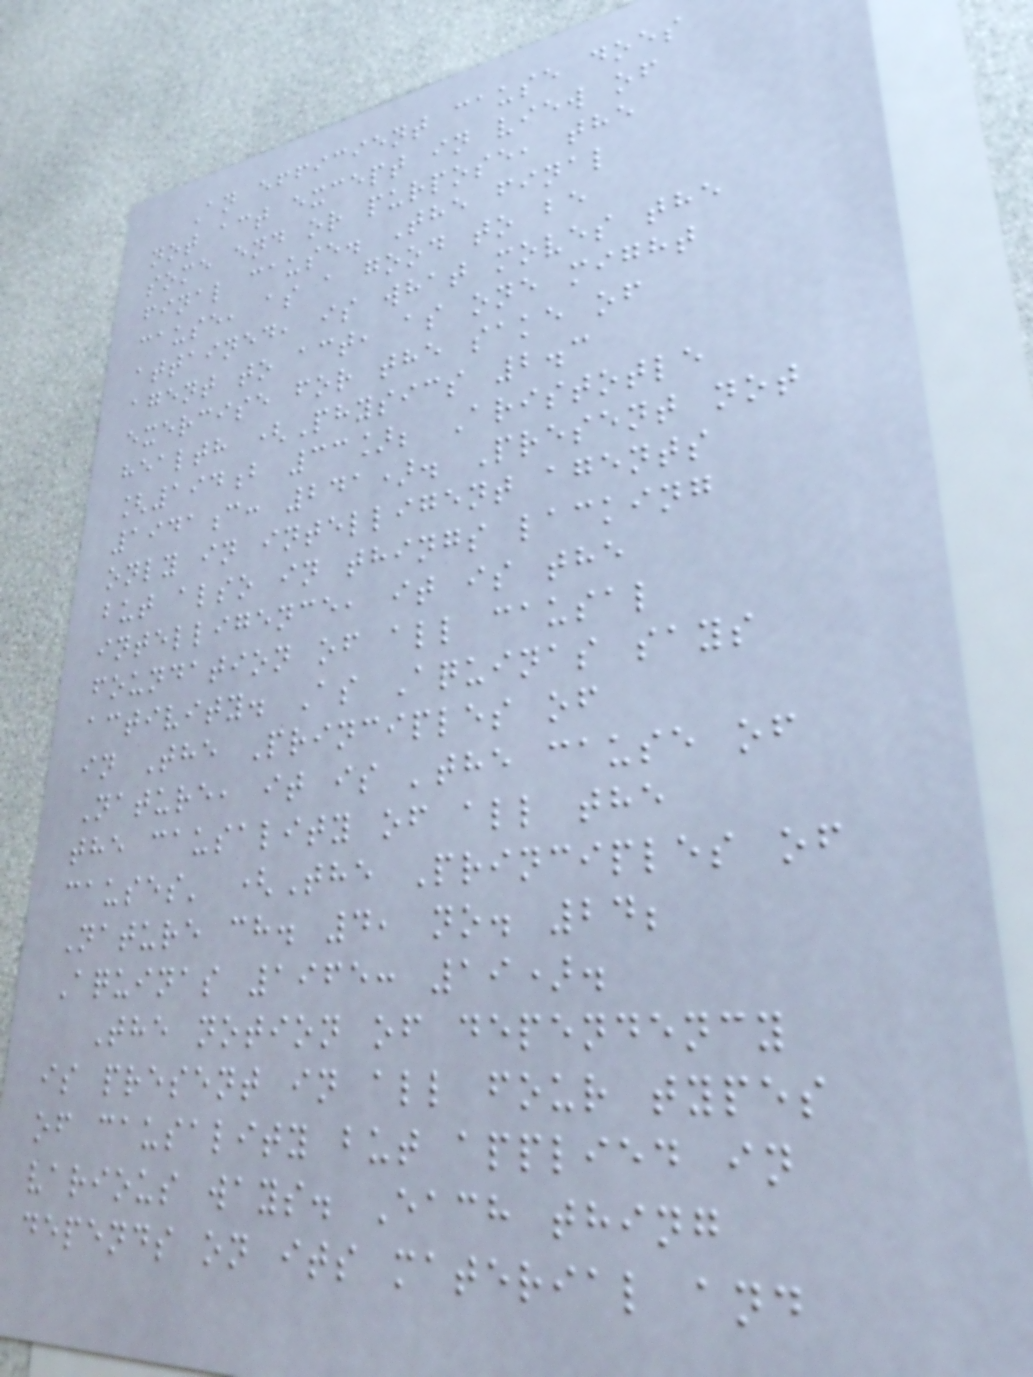An efficient cause does
not act except in view of
some end or purpose, the
final cause. The final
cause, as a good to be
attained, is what moves the
agent to act, as one might
exercise for the sake of
health (Physics 2.3
[194b 33]; Aristotle
1941c: 241). Present not
only in intelligent agents
but also in things lacking
intelligence, it is the
foundation of all causal
activity. As Aquinas says
in The Principles of
Nature, it is 'the cause of
the causality of all the
causes' (The Principles of
Nature ch. 4, no. 24;
Aquinas 1965: 19).
The notion of dependency
is present in all four types
of causality but applied in
various ways. Each thing
depends on its material and
